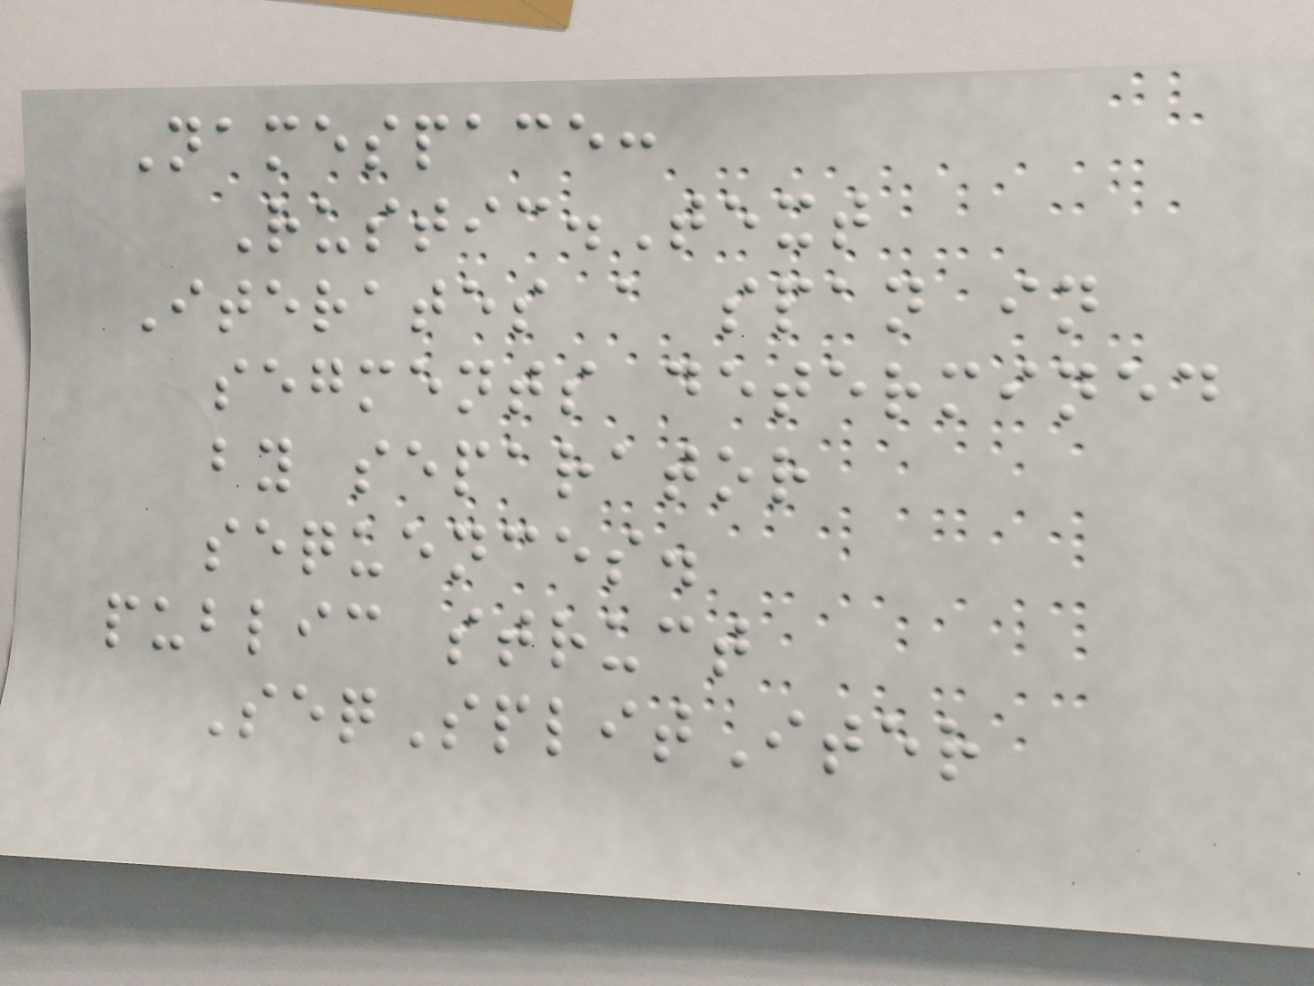Namespace:
Rustic.Text
Iterates a span in
segments determined
by separator
sequences.
public struct
SeqSplitIter
